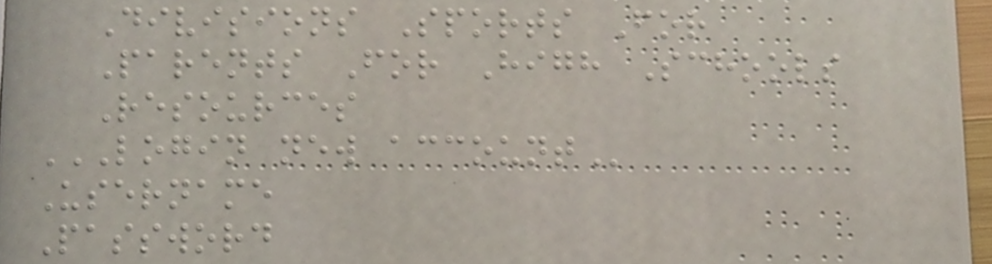Divisions Sports For
Parents For High Schools
Resources
LOGIN NEW ACCOUNT
Username
Password
